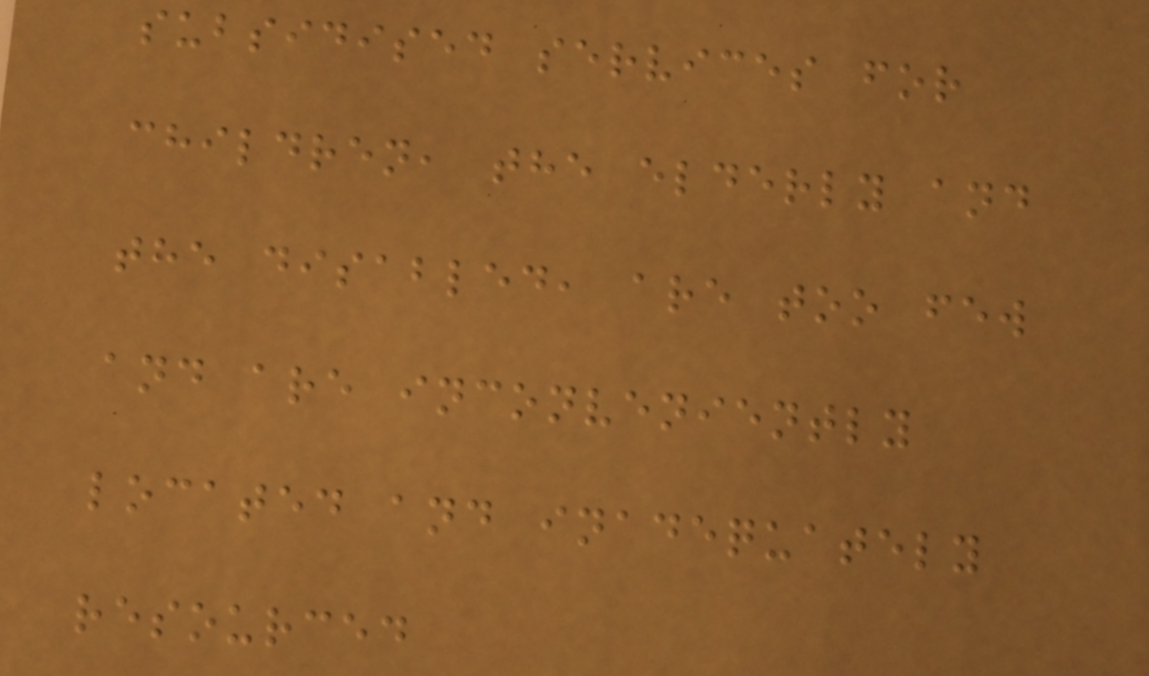subsidised services for
children, the elderly and
the disabled, are too few
and are inconveniently
located and inadequately
resourced
